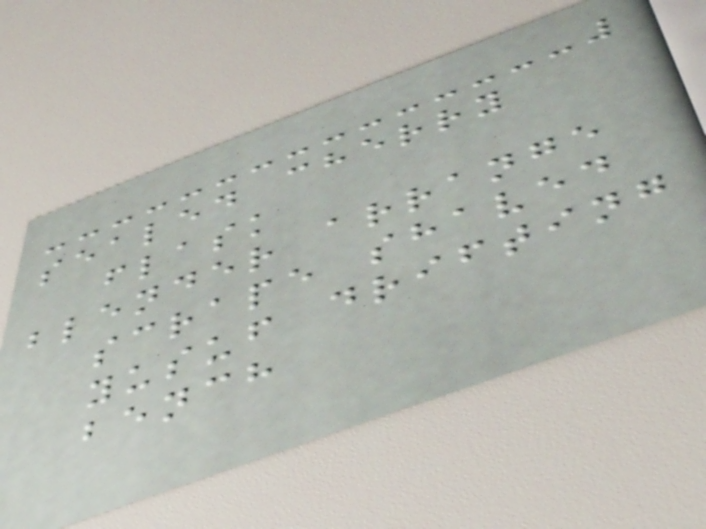sealed cherry
flask
blender arrange
scrape shaved
yusuf drifting
bench
